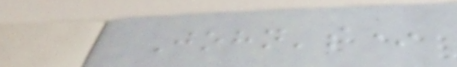John's*
